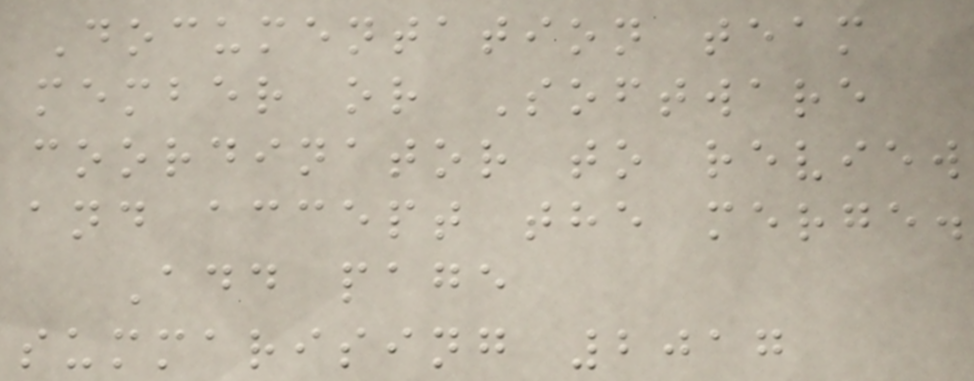Documentation team
member or Software
coordinator to review
and accept the merge.
Add page
summarising 2017
